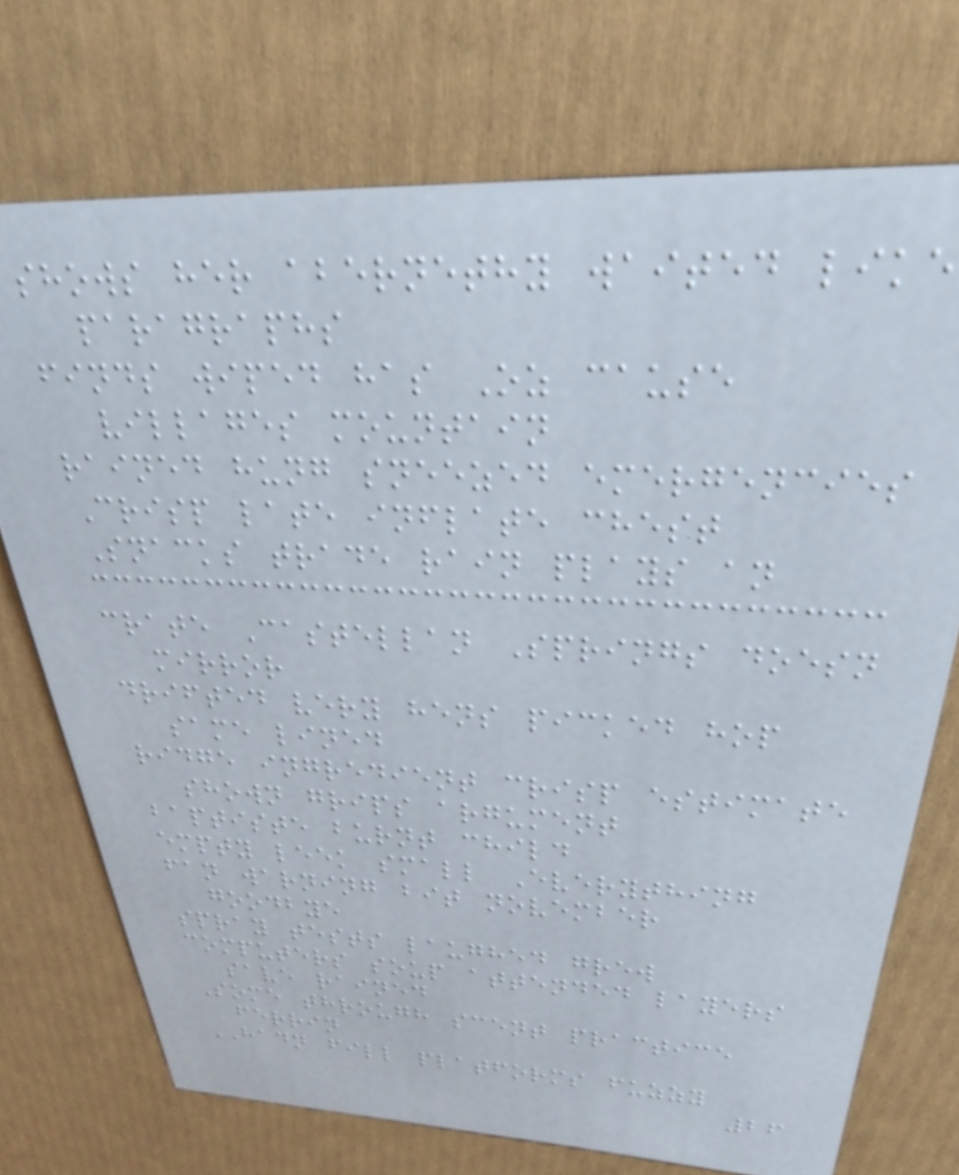shows her abernethy waited like
paragraphs
finds wiped has Oz cause
villages mountain
rained hung sneezed emergencies
Crisp late inflate chest
Snacks trade rain plays an
crate Castellan Springs doesn
mirror
drifted very hens picked hop
same lined
ridge ingredient crisp estimate
shown grips argument
baptiste burnt child
empty leek small Everything
fan warning bit november
goodbye
spray tests laughed grew
computers soup attended layers
save rained
Some through scent practice
ferrin
HADN fill platforms fuzzy
26
